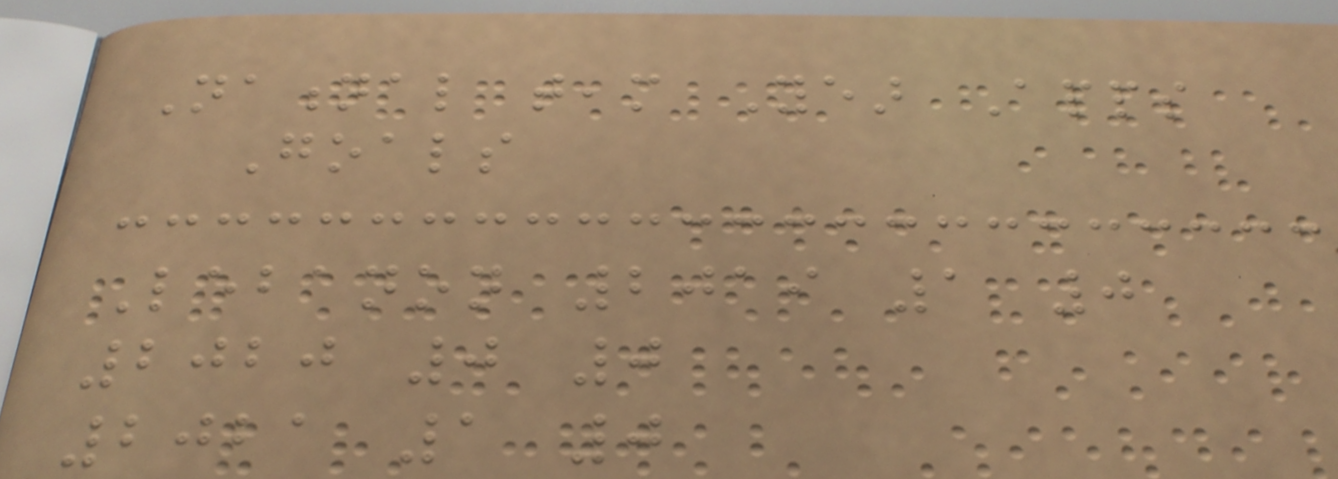National team Year Apps
Goals
Lebanon 2019 1 0
2020 0 0
2021 1 0
